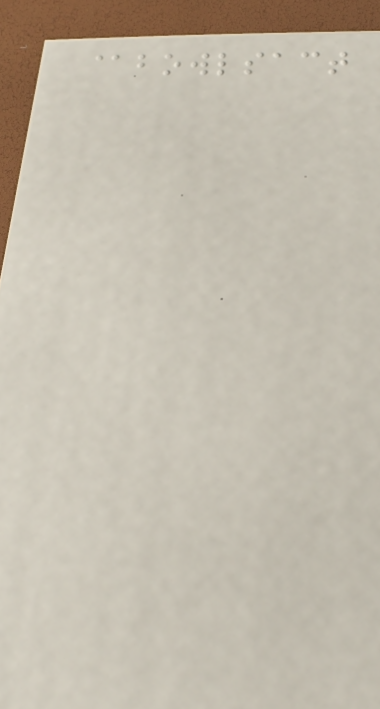@bowlsact
